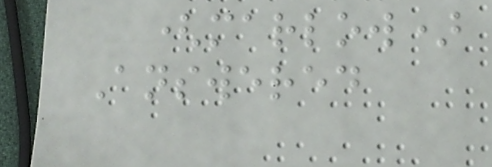(marlow)
Answered
